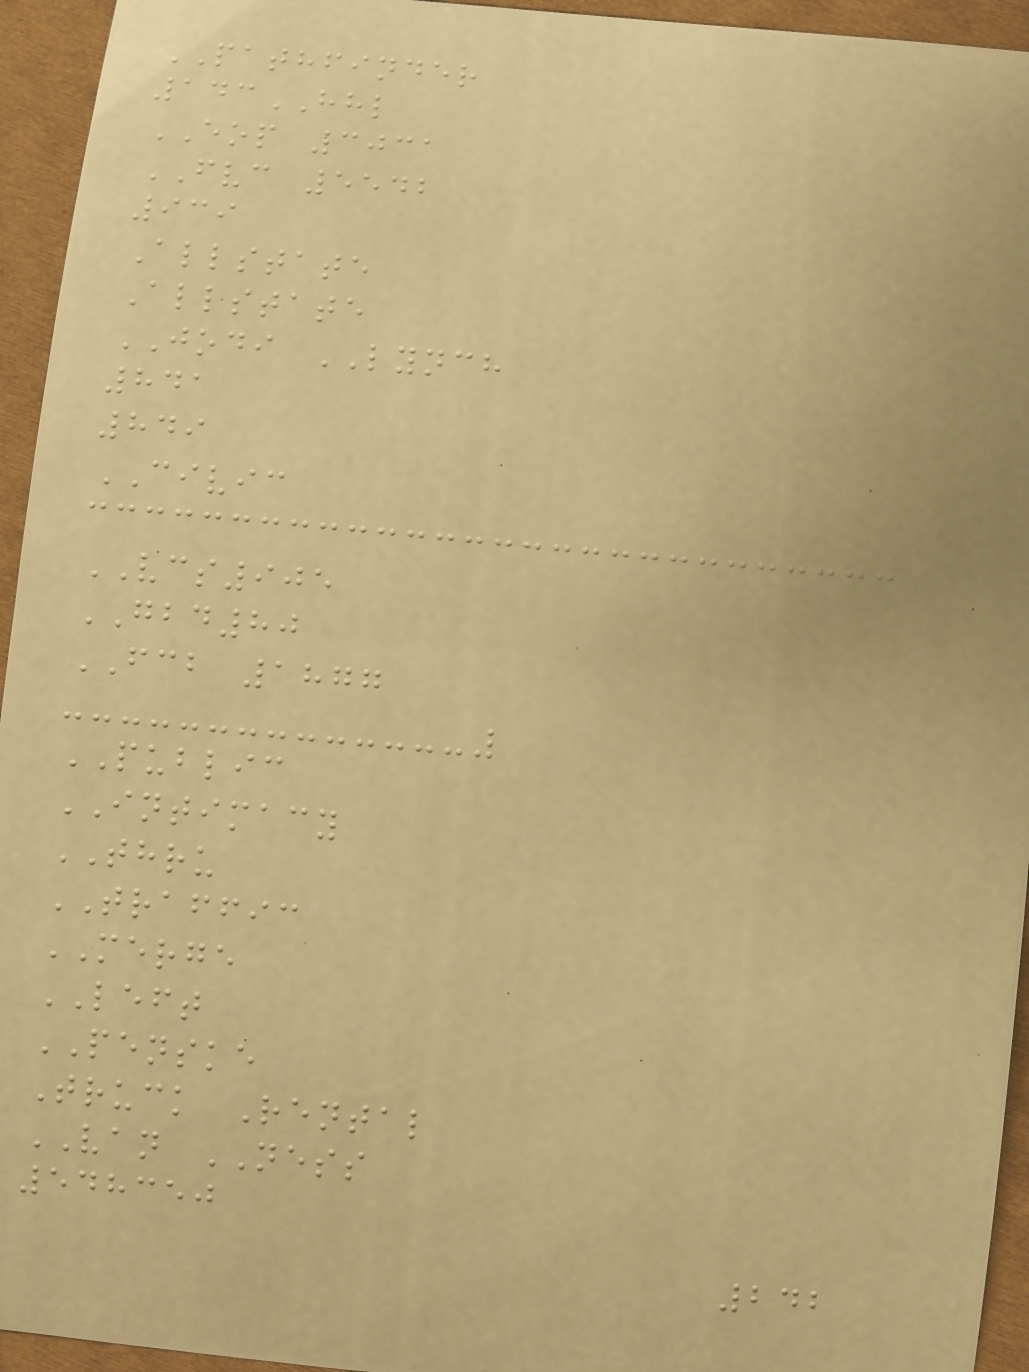PATHFINDER
143HHL
EOP 3031
FVC 5542
939
Allstate
Allstate
JODI LYNCH
841
849
CIVIC
VCS905
GBD80
FCB 1877
PUBLIC
INTIMACY
THRU
TRAFFIC
MERGE
LEFT
PENSKE
Truck Rental
VAN NESS
548350
242
